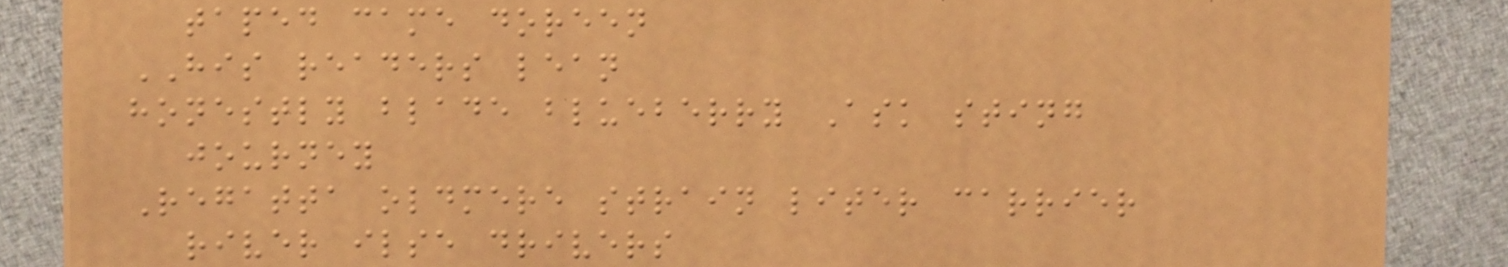taped came doreen
HIS readers lean
honestly blade blueberry Ask sting
journey
Regatta oldmere strain liter carrier
river ilse drivers
